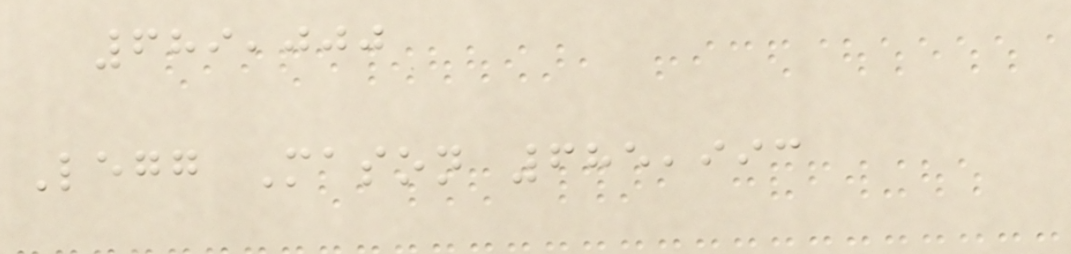689,000
Legg Mason 685,993
